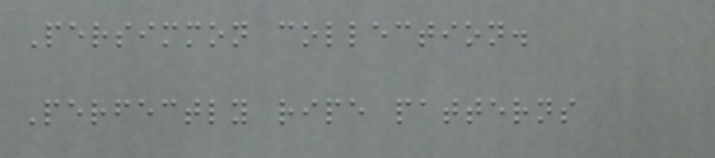Persimmon collection.
Perfectly ripe patterns
